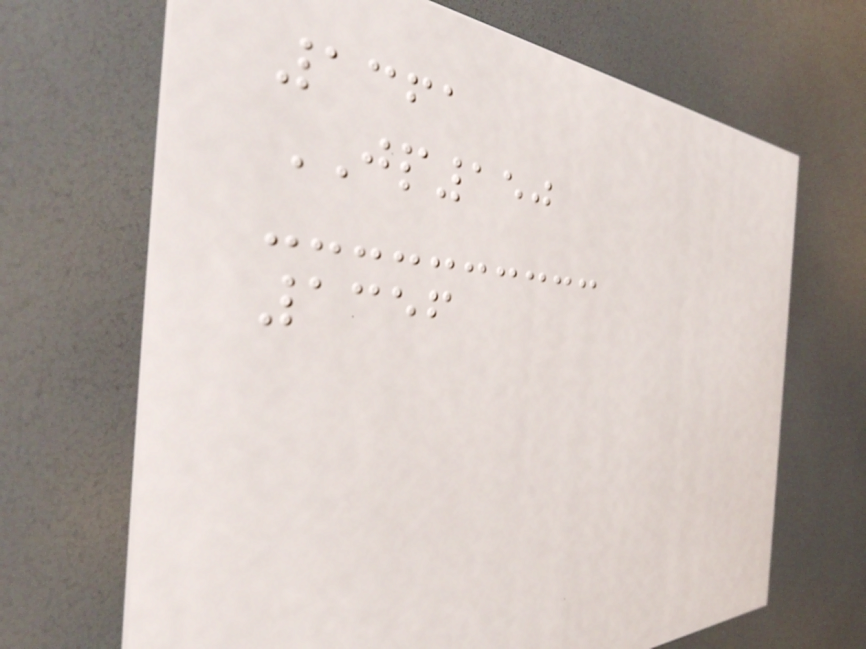1361
JP150
1356
